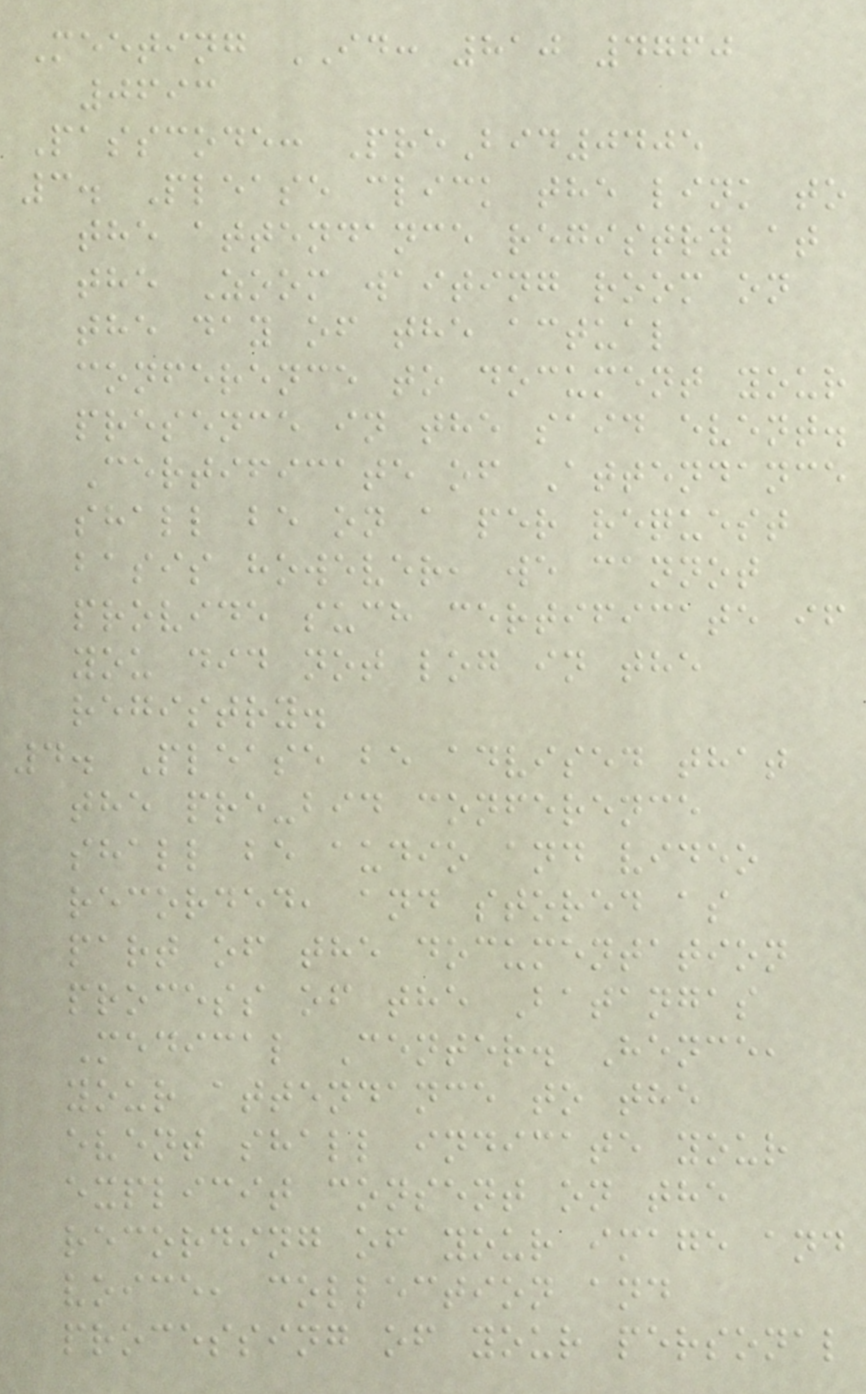Meeting ID: 810 4760
0693
Passcode: PreBid0405
3. Please click the link to
the attendance registry at
the Zoom waiting room on
the day of the actual
conference to document your
presence in the said event.
Certificate of Attendance
shall be on a per request
basis however, we cannot
provide such certificate if
you did not log in the
registry.
4. Please be advised that
the pre-bid conference
shall be audio and video
recorded, and stored as
part of the documentation
process of the Batangas
Medical Center. Hence,
your attendance to the
event shall indicate your
explicit consent on the
recording of your image and
voice, collection and
processing of your personal
